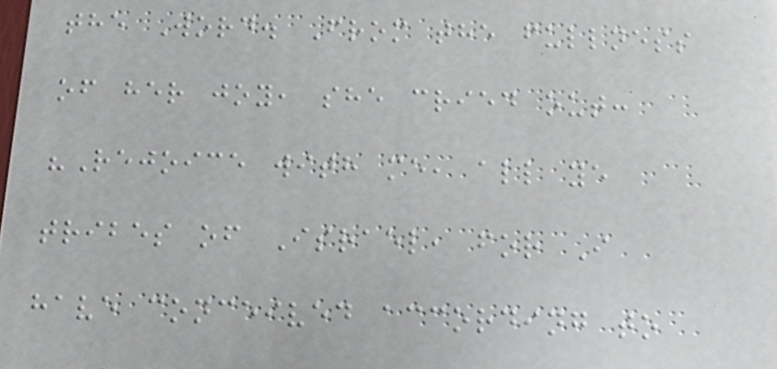the Word. From the fullness
of her joy, she cried out:
"Rejoice with me, all ye
tribes of Israel, for I
have conceived according to
